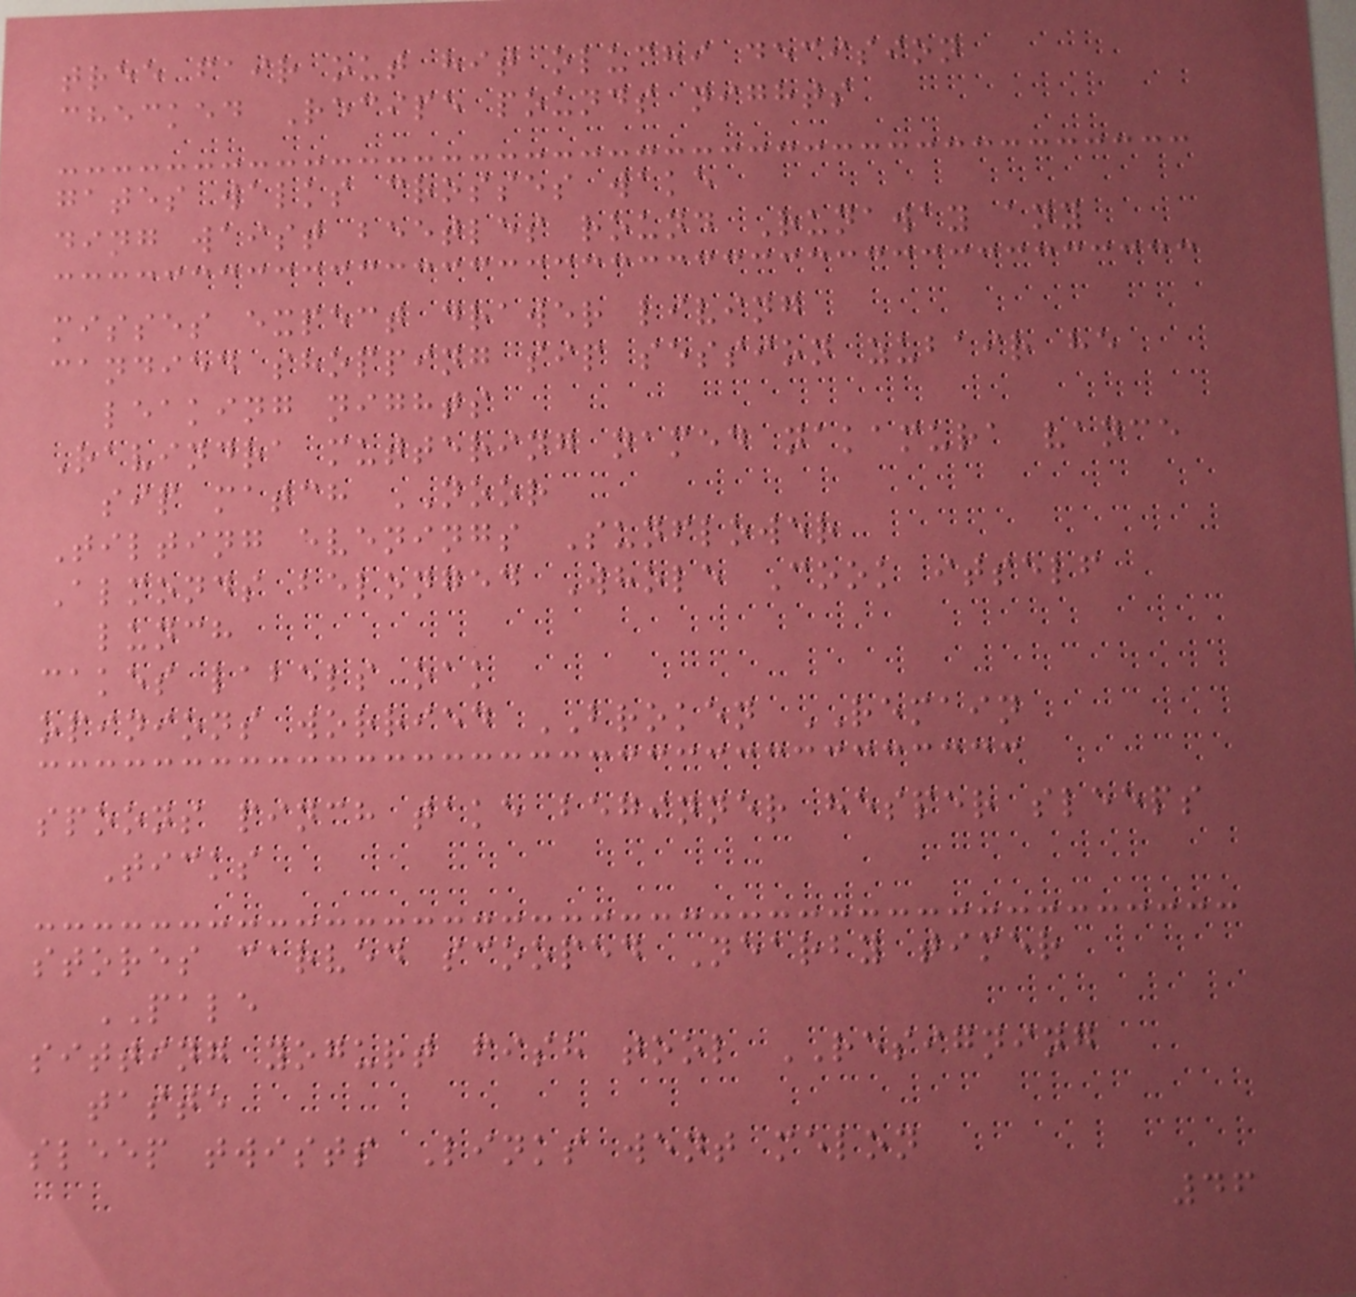tree fair out hit oluchi decision
checked Recipe pounds nights
gates walks crosses wake
ding waist beetles round Runaway any
misses expect drawer living
candied shopping sip session zubair he
leaking nights
Ravindra muttering named nakamura vance
sip match NOOR
Tilting evenings Sunflower
Almonds belonged Whole Cook itself
lunch
cakes labels oak
opinions worried BROKEN REMAIN
spoons pinch take beginner hesper sleeps
Ticks
stores carved scooped Nearby timer
PALE
sitting yogurt fish tool RESIGNING
taste
sleep twists Links went melon
46
